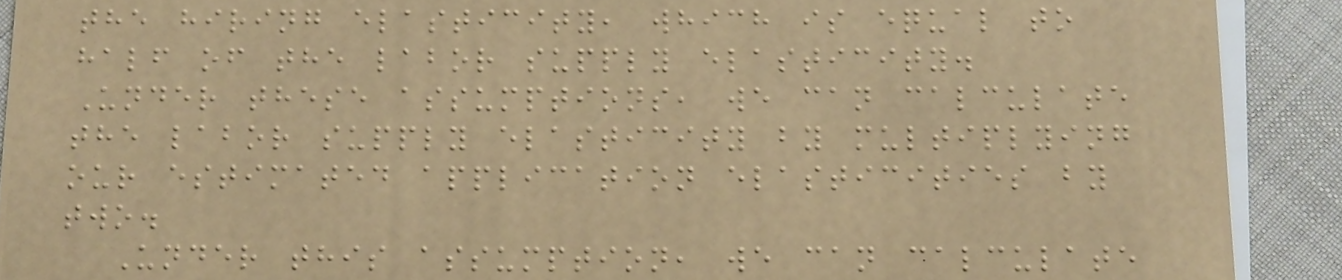the hiring elasticity, which is equal to
half of the labor supply elasticity.
Under these assumptions, we can calculate
the labor supply elasticity by multiplying
our estimated application elasticities by
two.
Under this assumption, we can calculate
